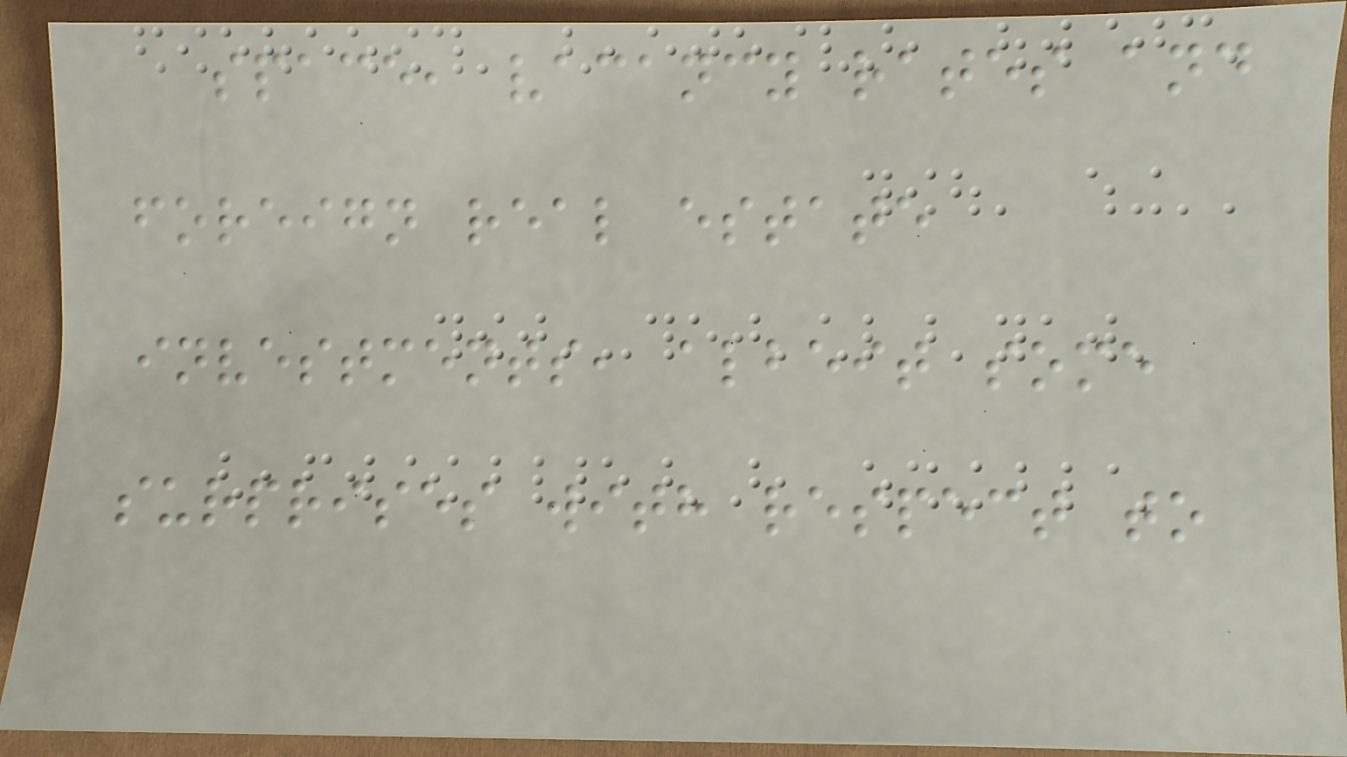space, vacancy rates and
foreign real estate
investments, albeit some
surprises with respect to
